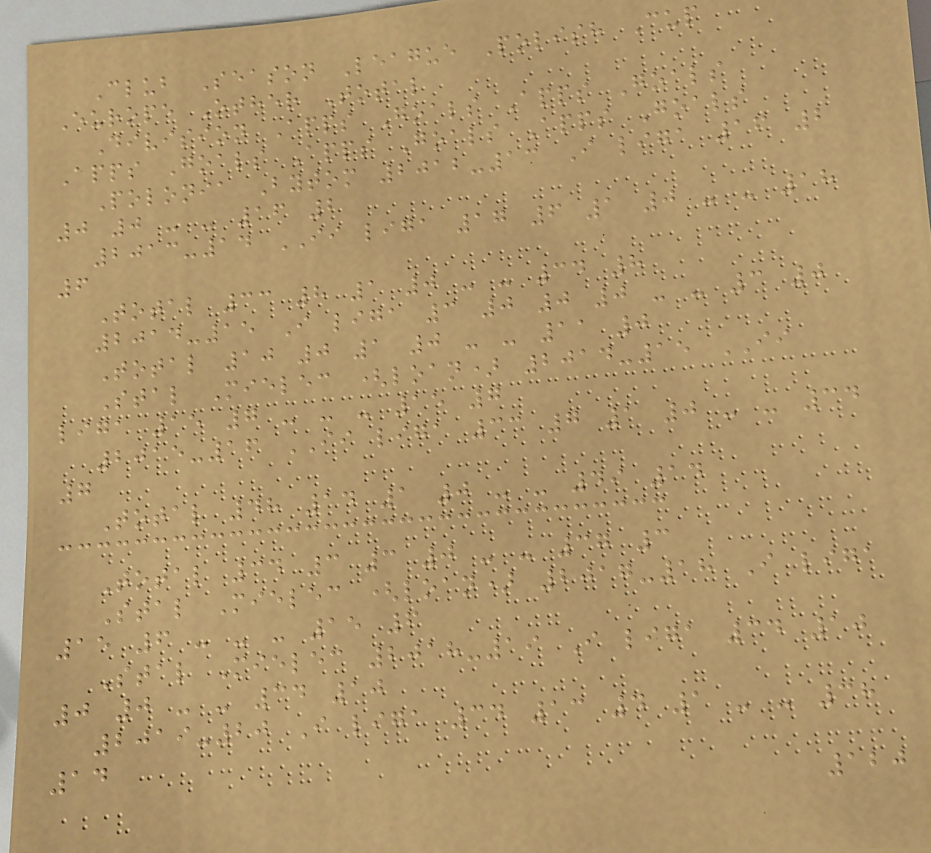Club Season League Polish Cup
Europe Other Total
Division Apps Goals Apps Goals
Apps Goals Apps Goals Apps Goals
Polonia Bytom 2012-13 I liga 16 2
0 0 - - 16 2
2013-14 II liga 17 6 1 0 - - 18
6
Total 33 8 1 0 - - 34 8
2014-15 I liga 3 0 0 0 - - 3 0
Total 10 0 1 0 - - 11 0
Stal Mielec (loan) 2014-15 II
liga 15 7 - - - 15 7
2015-16 II liga 33 7 1 0 - - 34
7
Total 48 14 1 0 - - 49 14
Total 34 3 3 0 - - 37 3
Stal Mielec (loan) 2017-18 I liga
15 6 - - - 15 6
Stal Mielec 2018-19 I liga 34 10
0 0 - - 34 10
2019-20 I liga 34 13 4 1 - - 38
14
120
